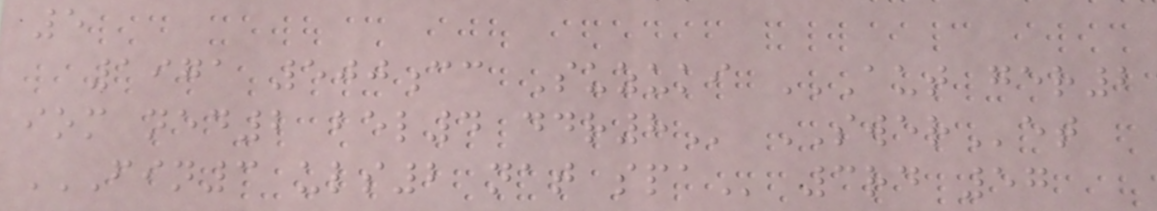5
1971 500cc Suzuki AUT GER2
IOM NED2 BEL4 DDR8 SWERet
FIN3 ULS2 NAT SPA 3rd 57
